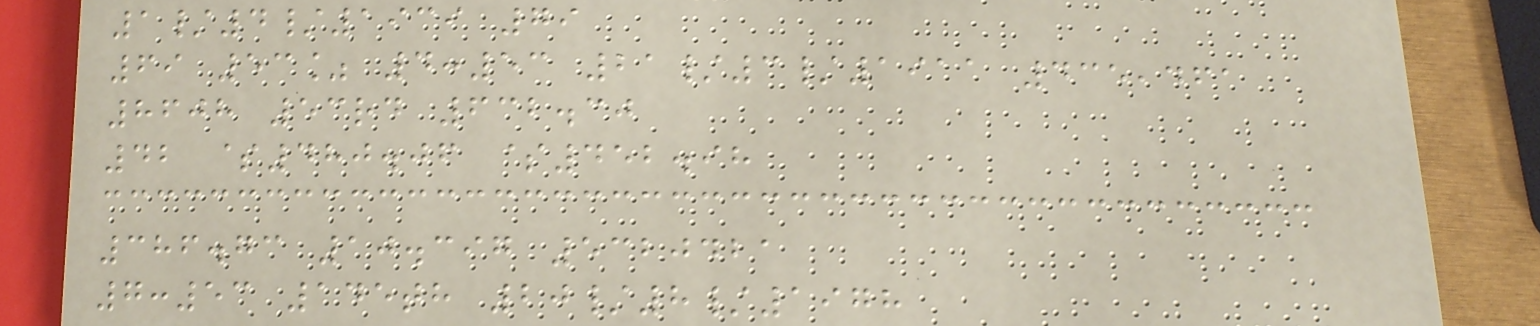1/4/1939 79
69 53% 4:53 21/3/1911 435,461
8608 53rd 632.30
42 $480.06 $452.98
386.73 10.397 5320421
7:53 145th 20/8/1978
